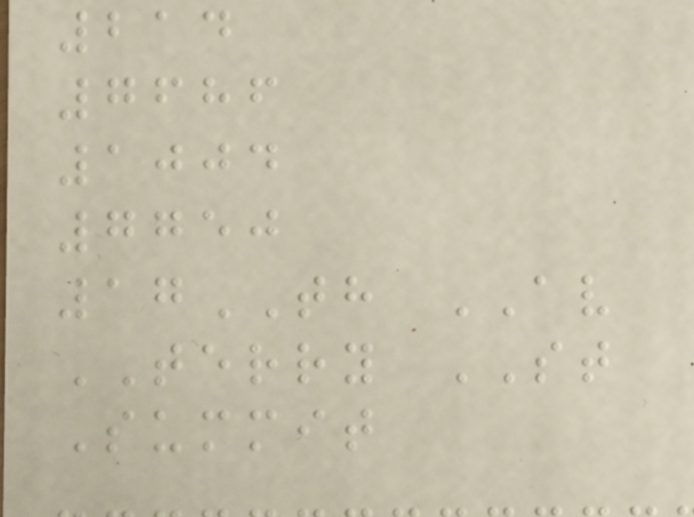214
7686
1004
7750
17TH AV
TERRY ST
Summit
